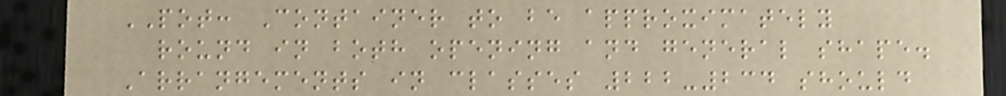POT: Container to be approximately
round in both opening and general shape.
Arrangements in classes 222-234 should
